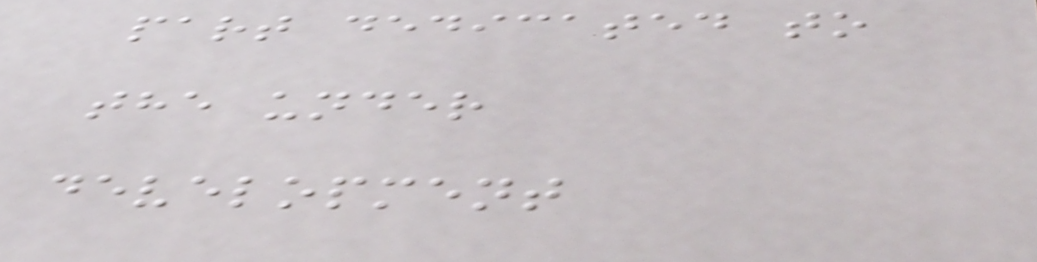part dedicated to
the under
development
